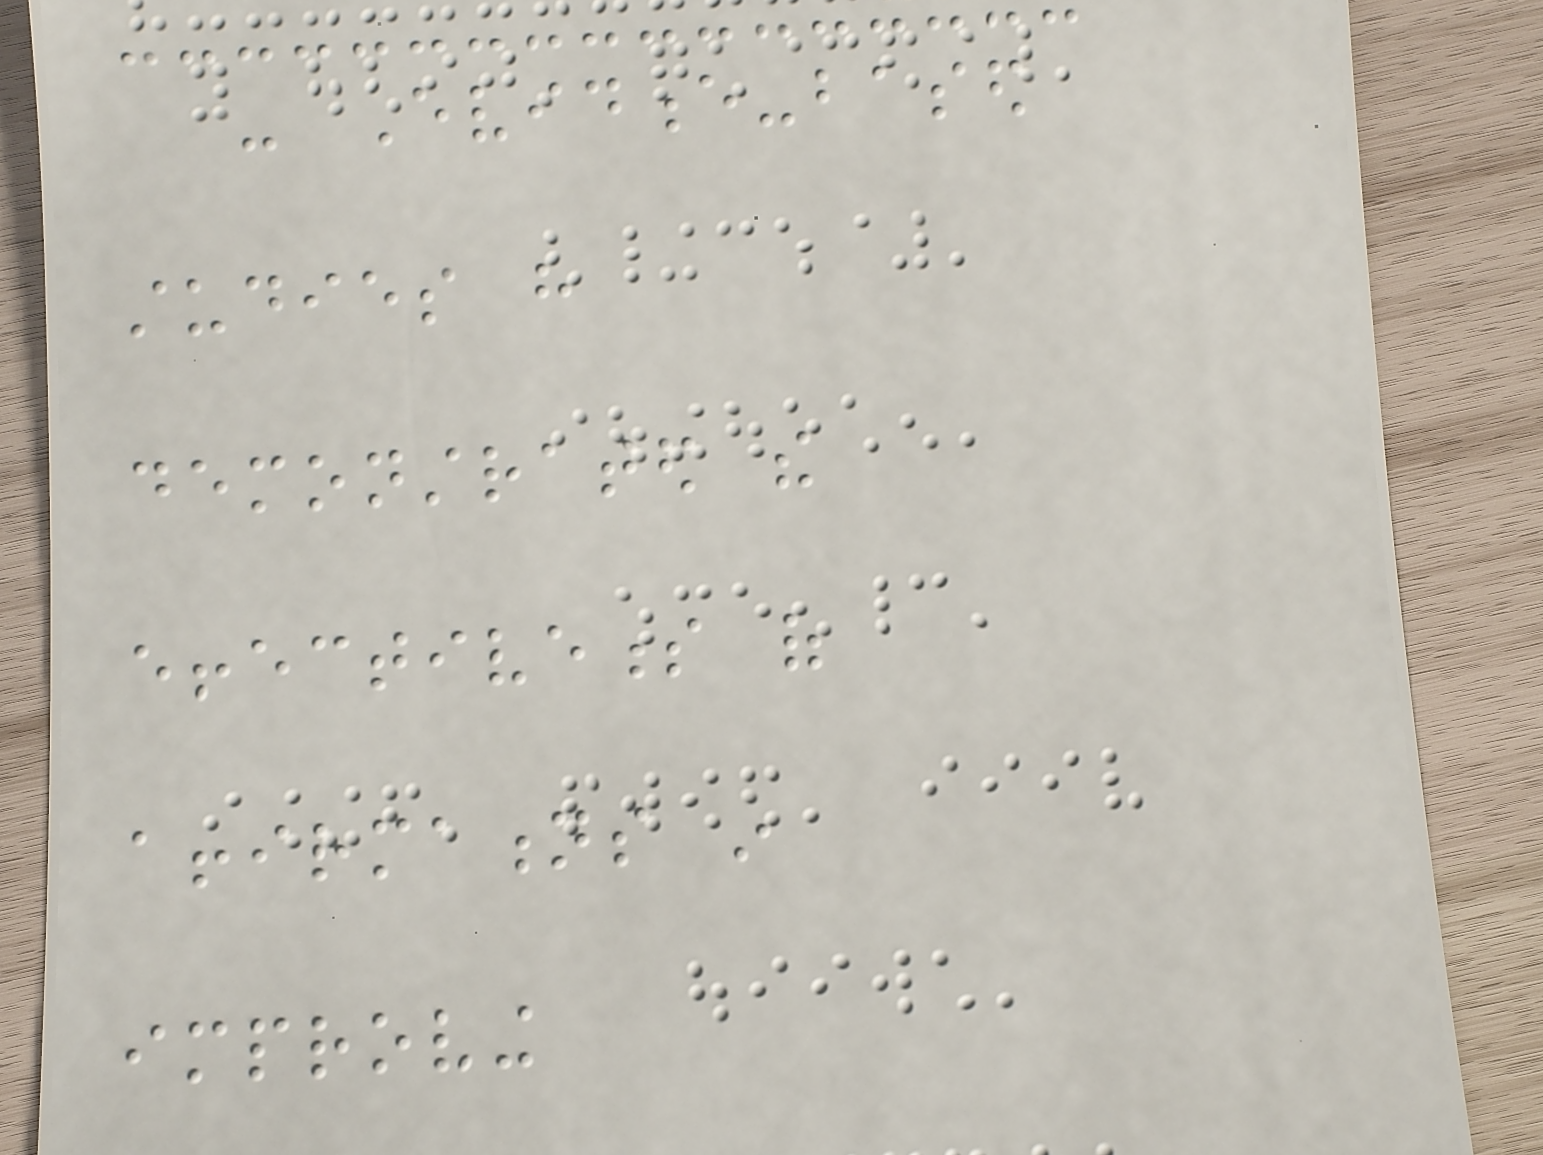- Evidence-based
studies have
demonstrated the
effectiveness of
affirmations in
improving
